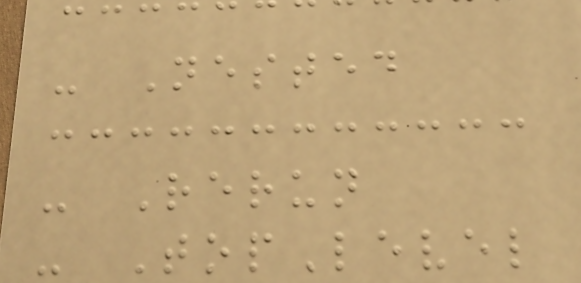- Nested
- Rerun
- TopLevel
